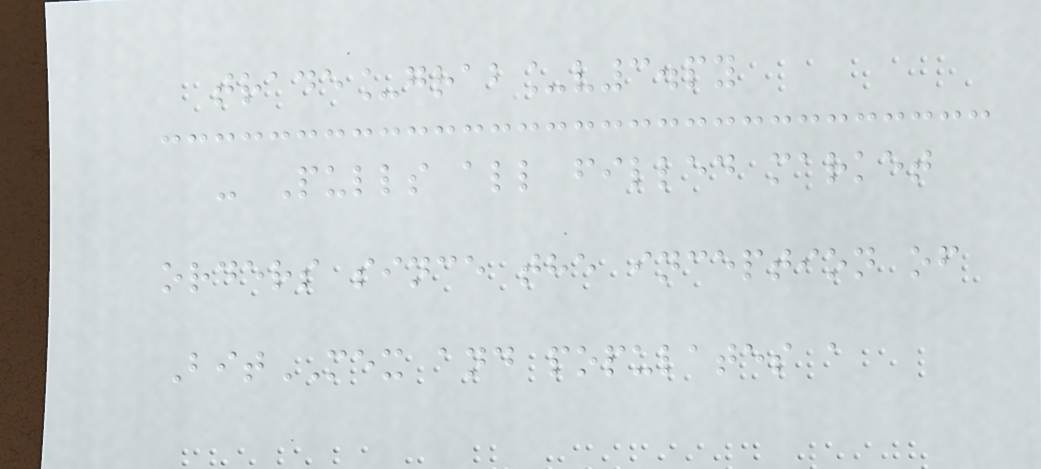trade_grab_v3.py
- Pulls all filled market
orders since the inception of
BitMEX and populates a
